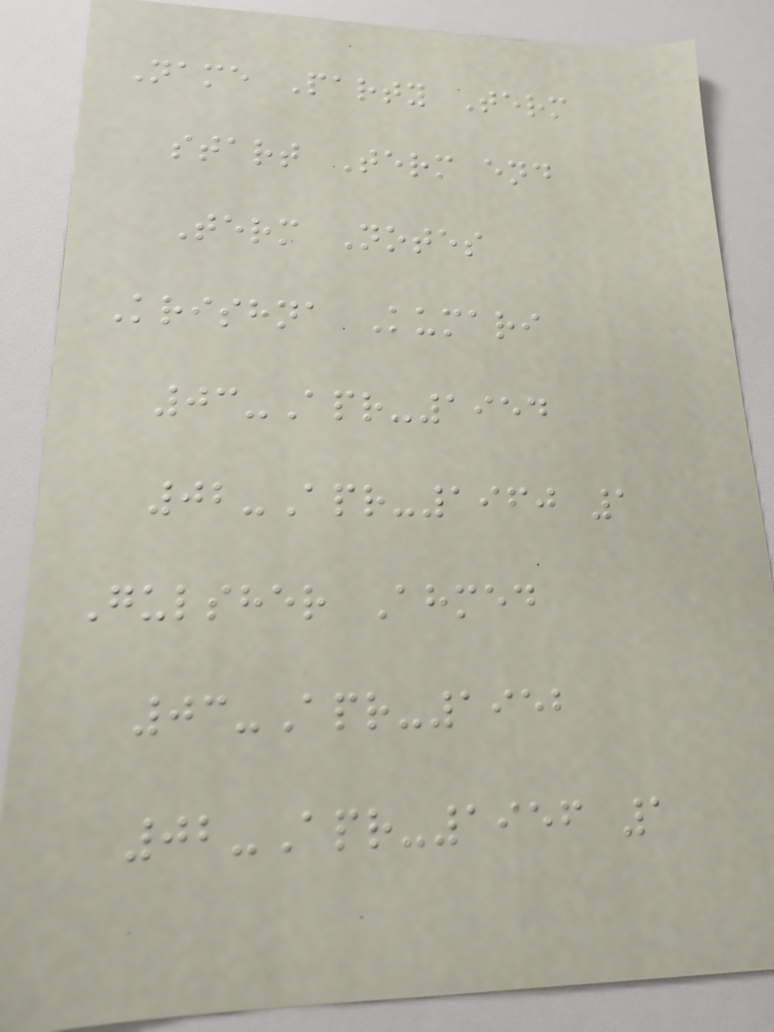Name Party Term
start Term end
Term Notes
Krishna Kumari
03-Apr-1954
02-Apr-1960 1
Gulsher Ahmed
03-Apr-1952
02-Apr-1956 1
